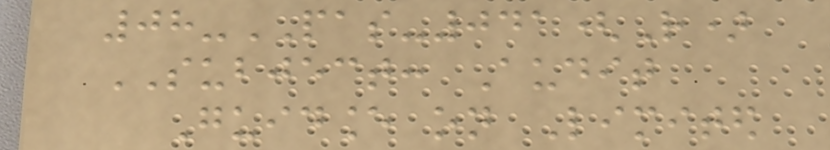08-PAS-041(R)
SUBJECT: Audit
Guidance on Limited
